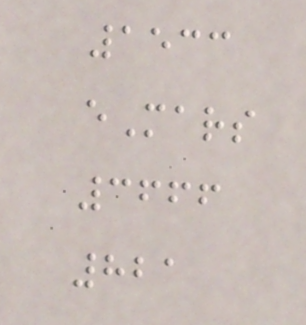1533
eMars
3666
821
